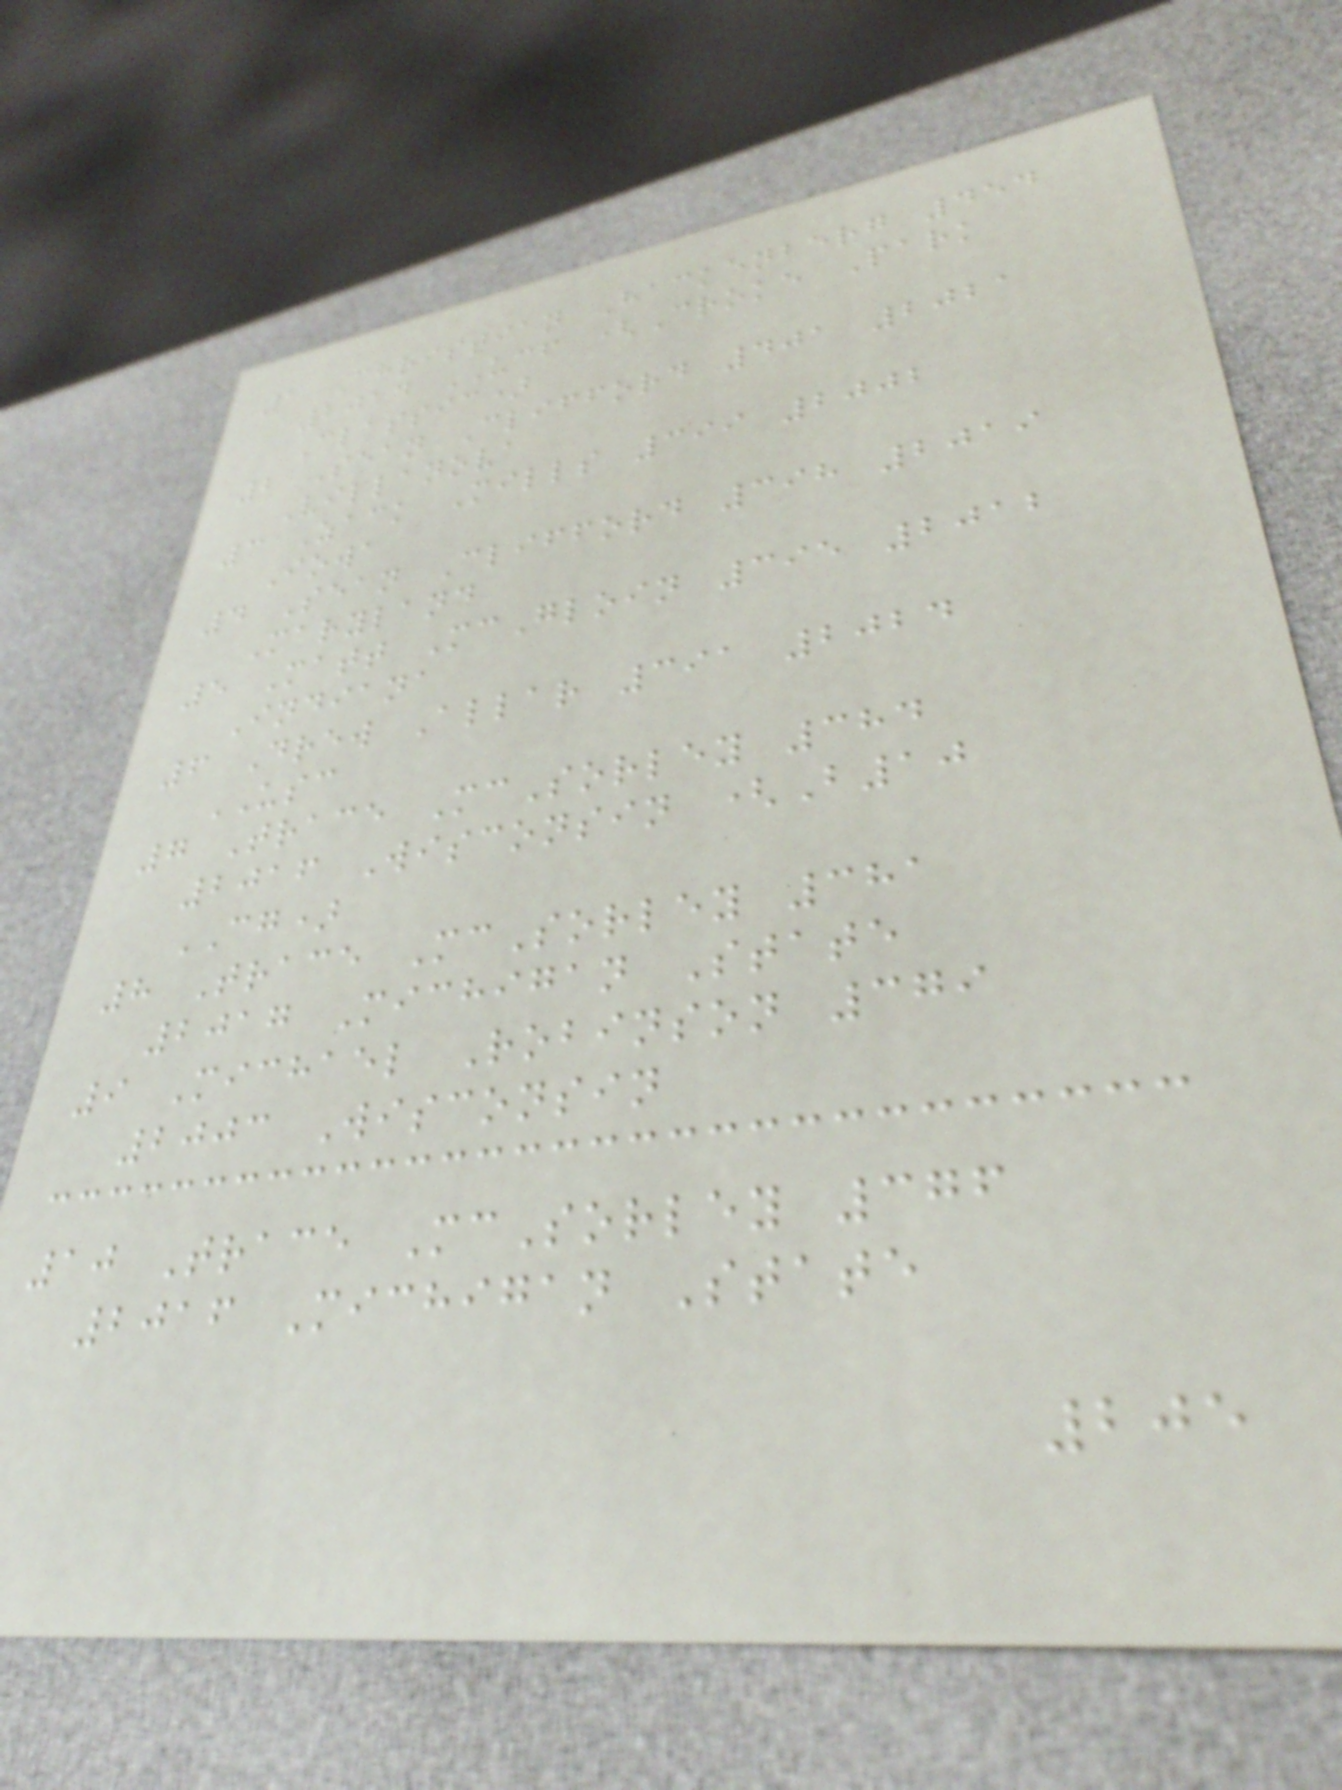1 Christian Hackenberg 454
2014 UCF (Croke Park
Classic)
2 Sean Clifford 401 2021
Villanova
3 Zack Mills 399 2002
Iowa
4 Sean Clifford 398 2019
Maryland
5 Matt McGloin 395 2012
Indiana
6 Drew Allar 391 2024
USC
7 Trace McSorley 384
2016 Wisconsin (B10
CG)
8 Trace McSorley 381
2017 Michigan State
9 Michael Robinson 379
2003 Wisconsin
10 Trace McSorley 376
2016 Michigan State
205
